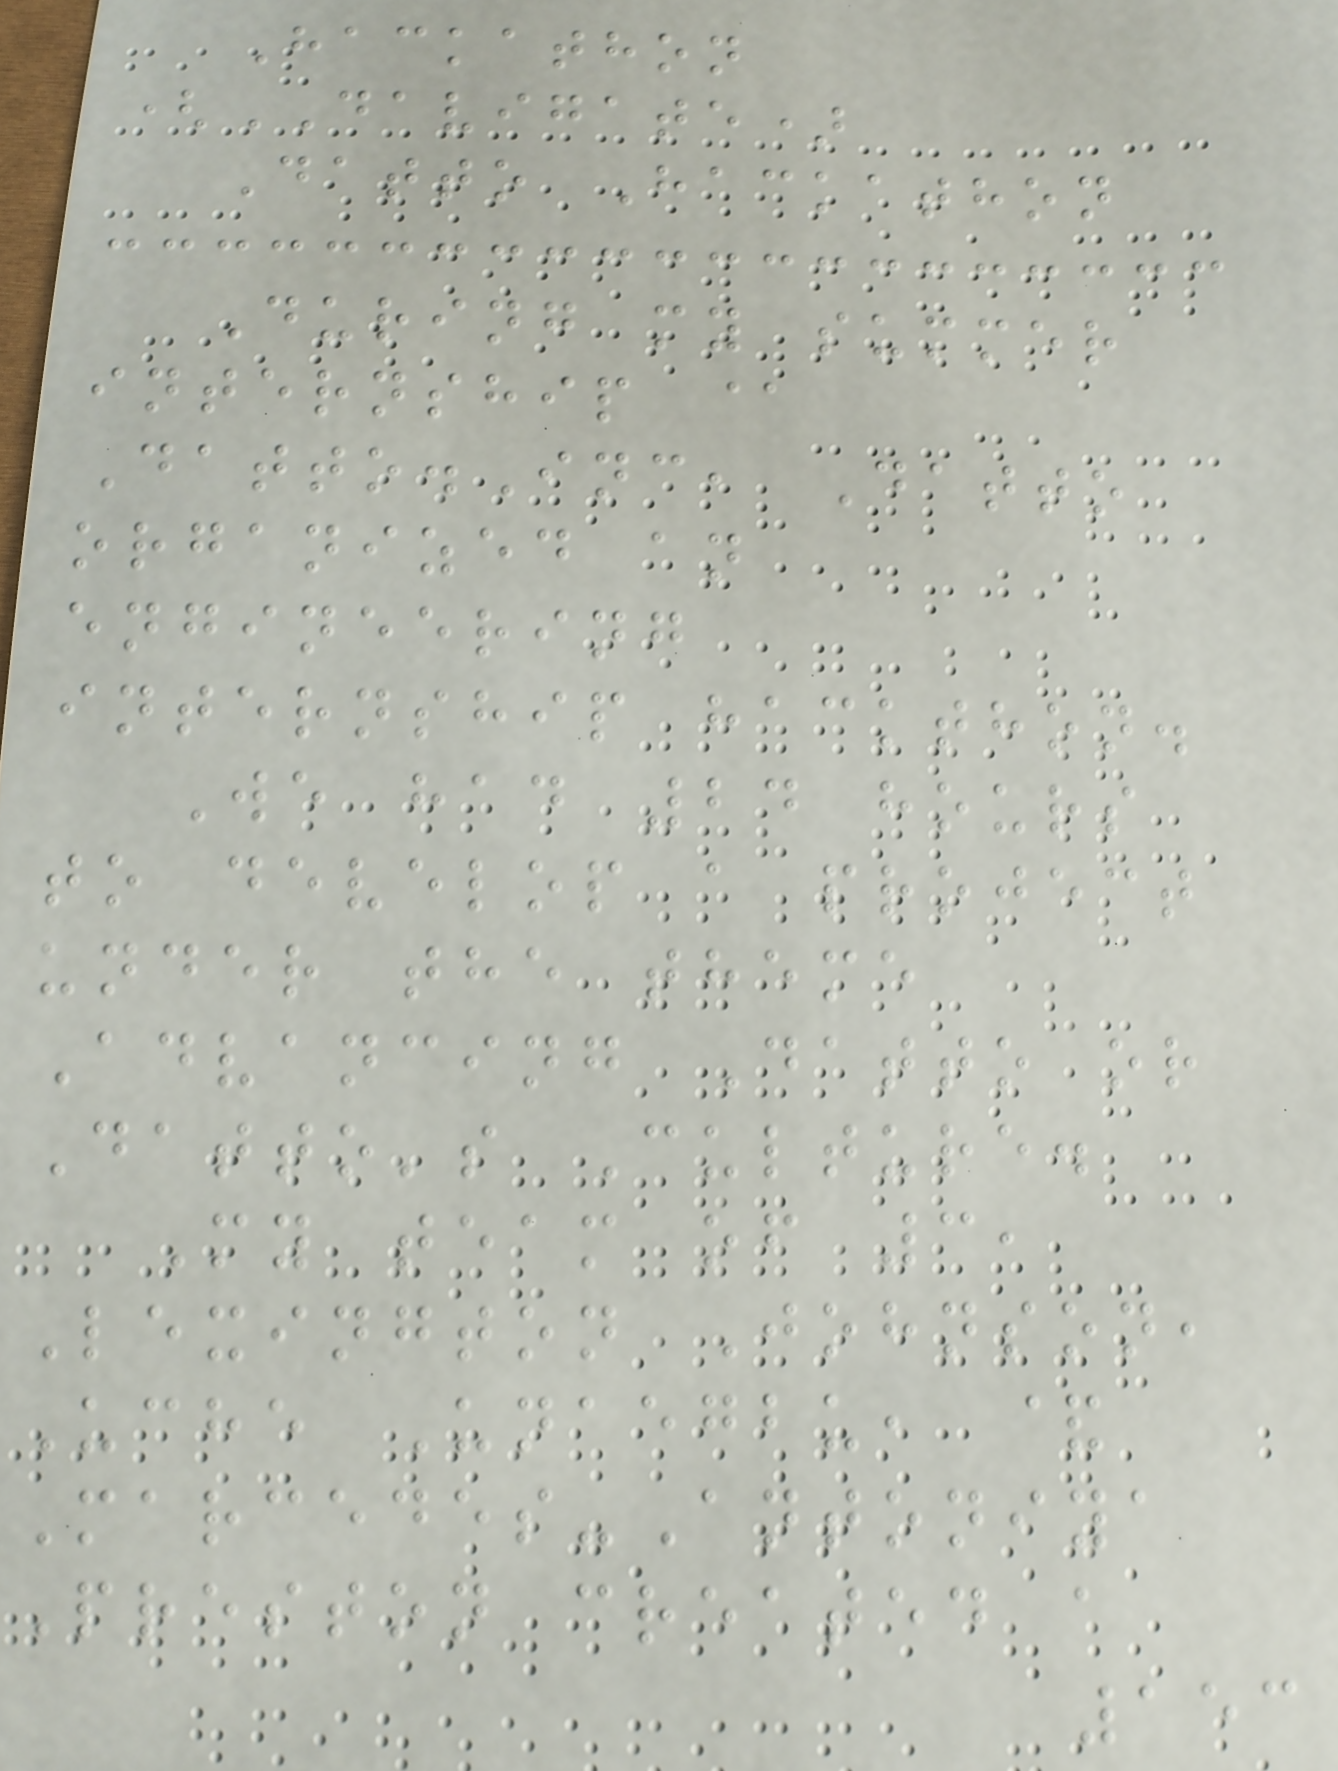Hackathon
(DAVIGATE)
Datto Hackathon
During my summer
internship @
Datto.Inc, Datto
organized an
engineering
internship hackthon.
We had 24 hours
to develop a project
under the theme
Advancing Datto or
Datto's Culture.
My team of 3,
Lexington Johnson,
Uche Unaegbu, &
Marcedes-Antoniya
Preston created a
153
